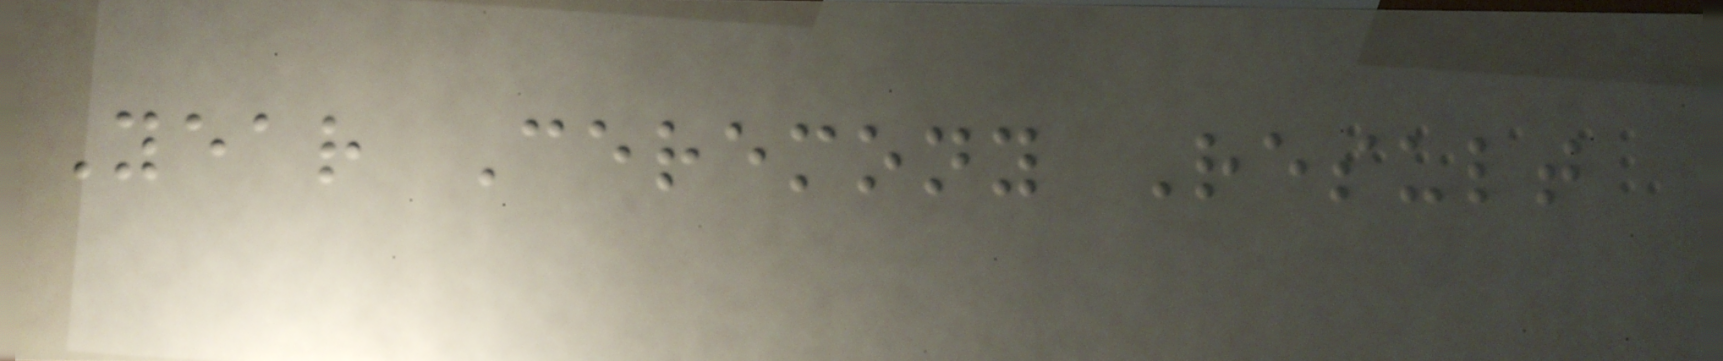Year Ceremony Result
